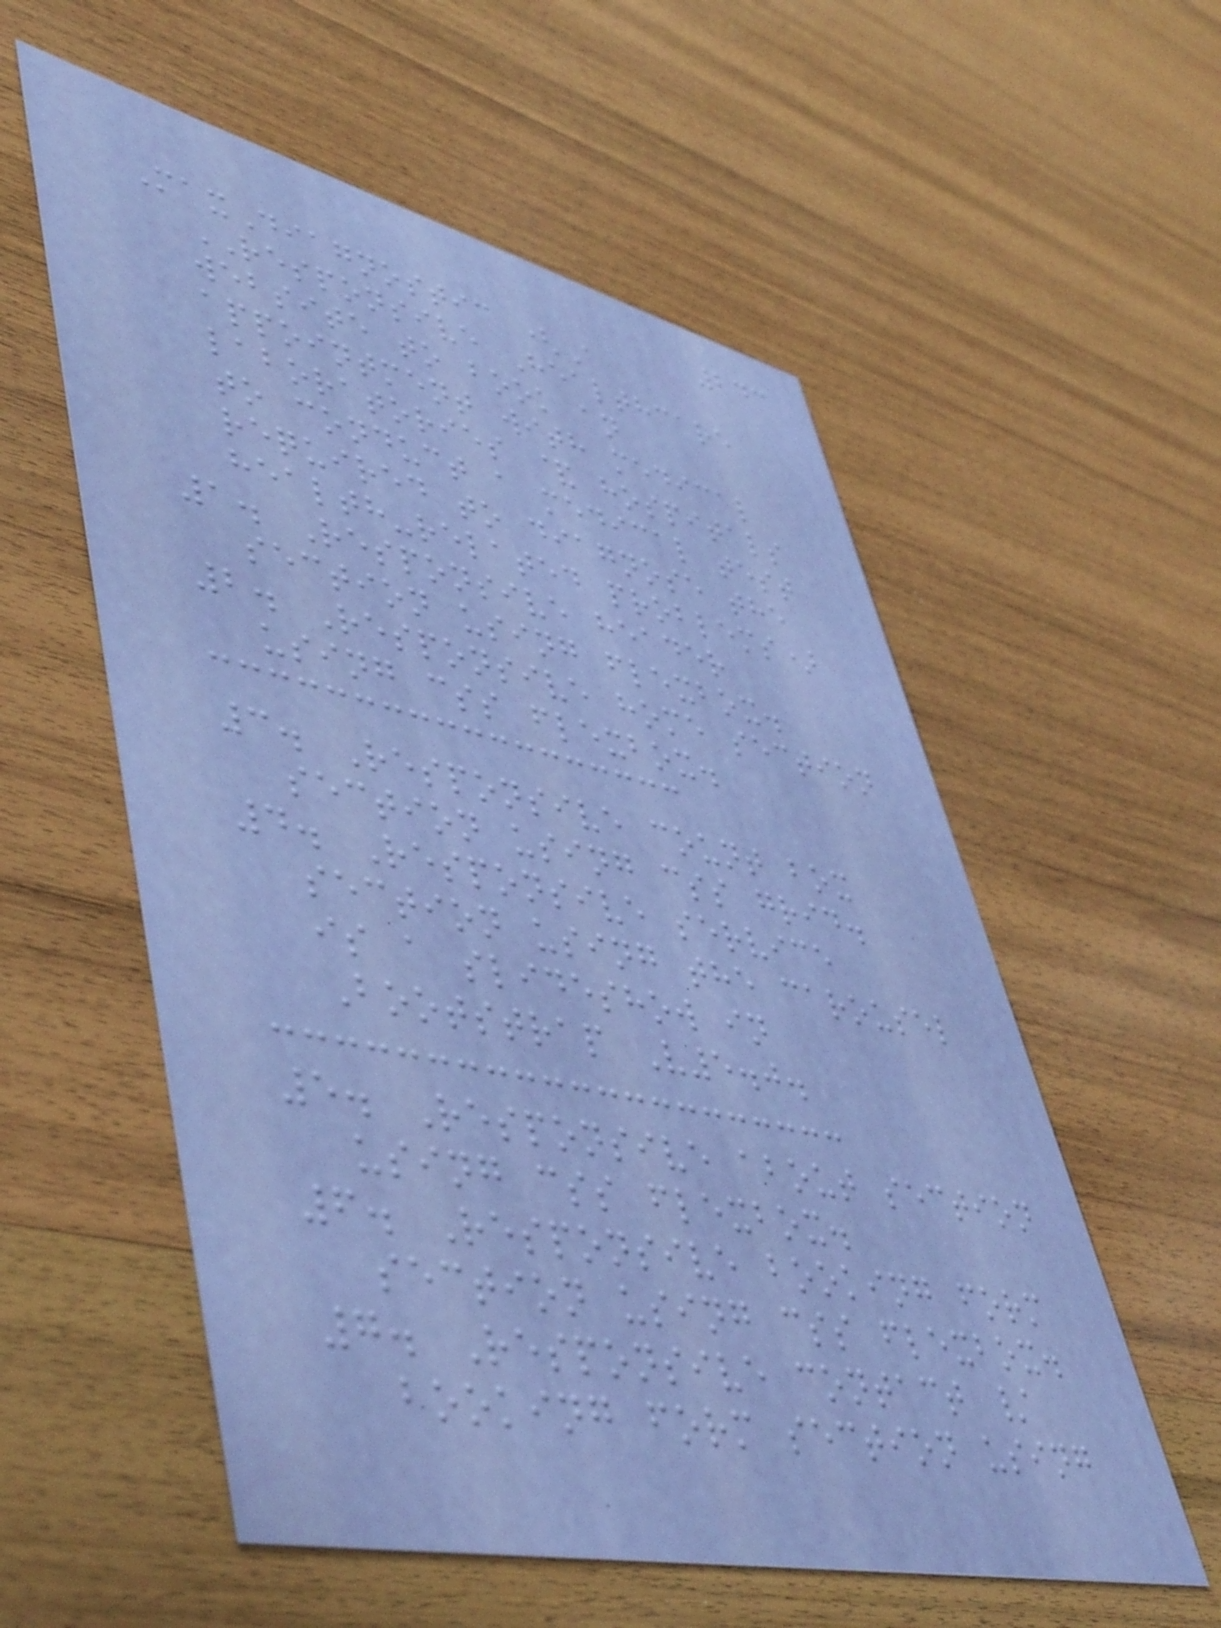243
MaxDiagnostic (A
RESPONSIVE Healthcare
website to book an
appointment with medical
laboratories & hospitals
to conduct a medical test
required to diagnose the
health-related problems)
1. Responsive header
section using flexbox.
2. Responsive home section
using css flexbox.
3. Responsive count box
section using css grid.
4. Responsive service
section using the carousel
is a slideshow in
Bootstrap V5.0.
5. Responsive about section
using css flexbox.
6. Responsive booking form
section using css flexbox.
7. Responsive contact /
booking form section using
